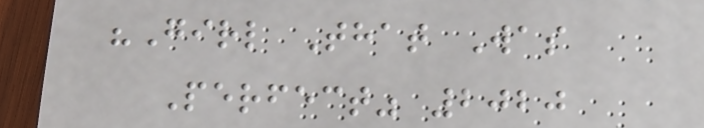"Girl That Was
Perfect" 2020
